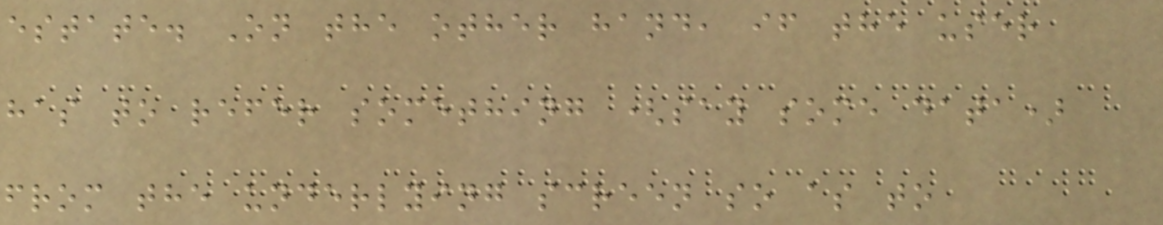estate. On the other hand, if the user
has to refer something (say some data)
from the underlying screen so as to
